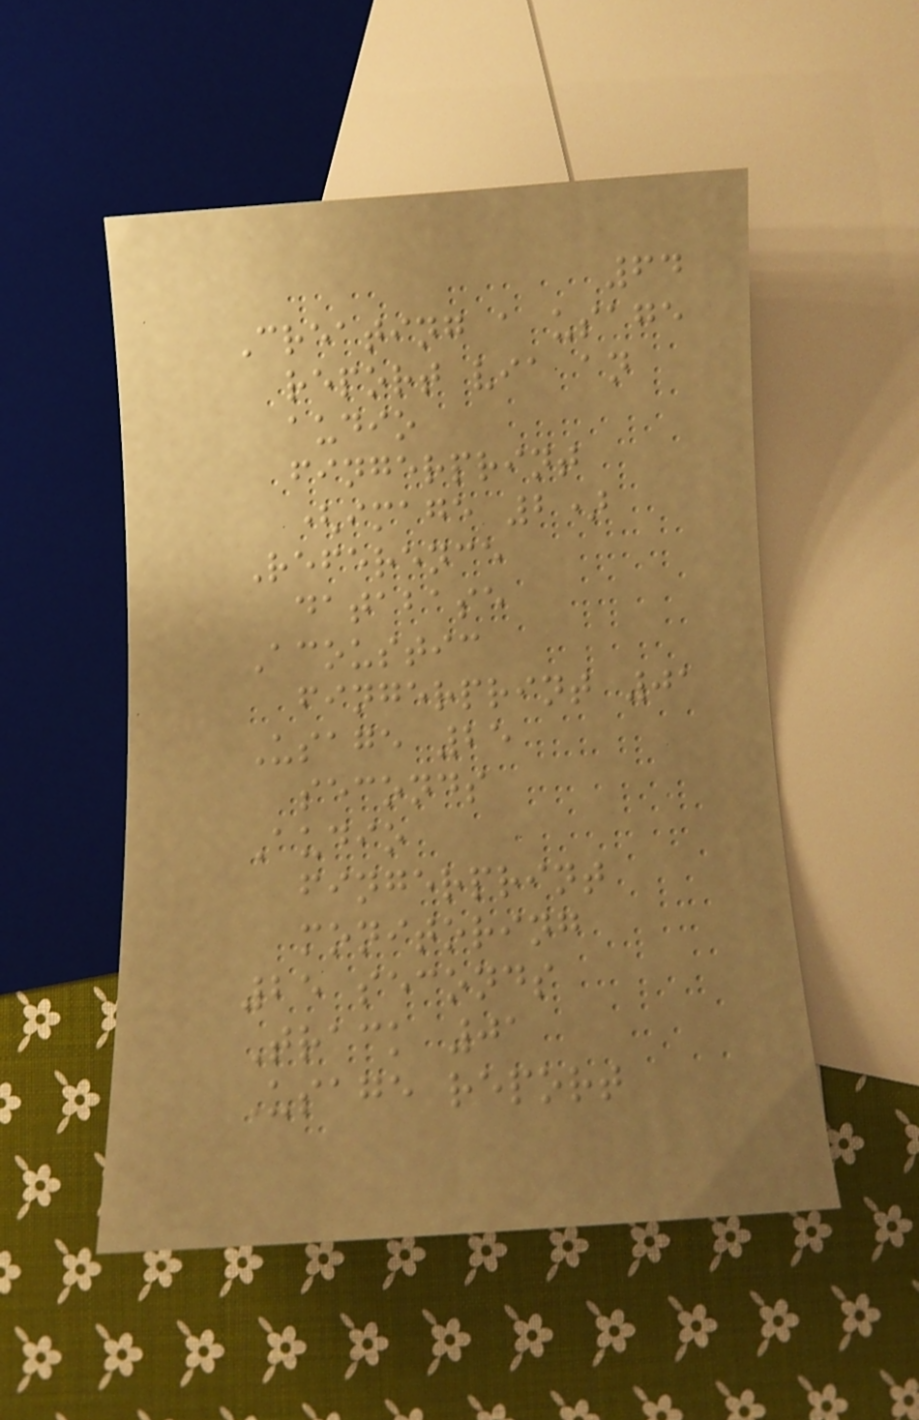64
Creating a usage
report via an
audio
fingerprint
(image 2)
Reference
database
Acoustic
fingerprint 01
Usage 25
seconds
Audio
fingerprint
monitoring
25 seconds
Track 01
Usage report
